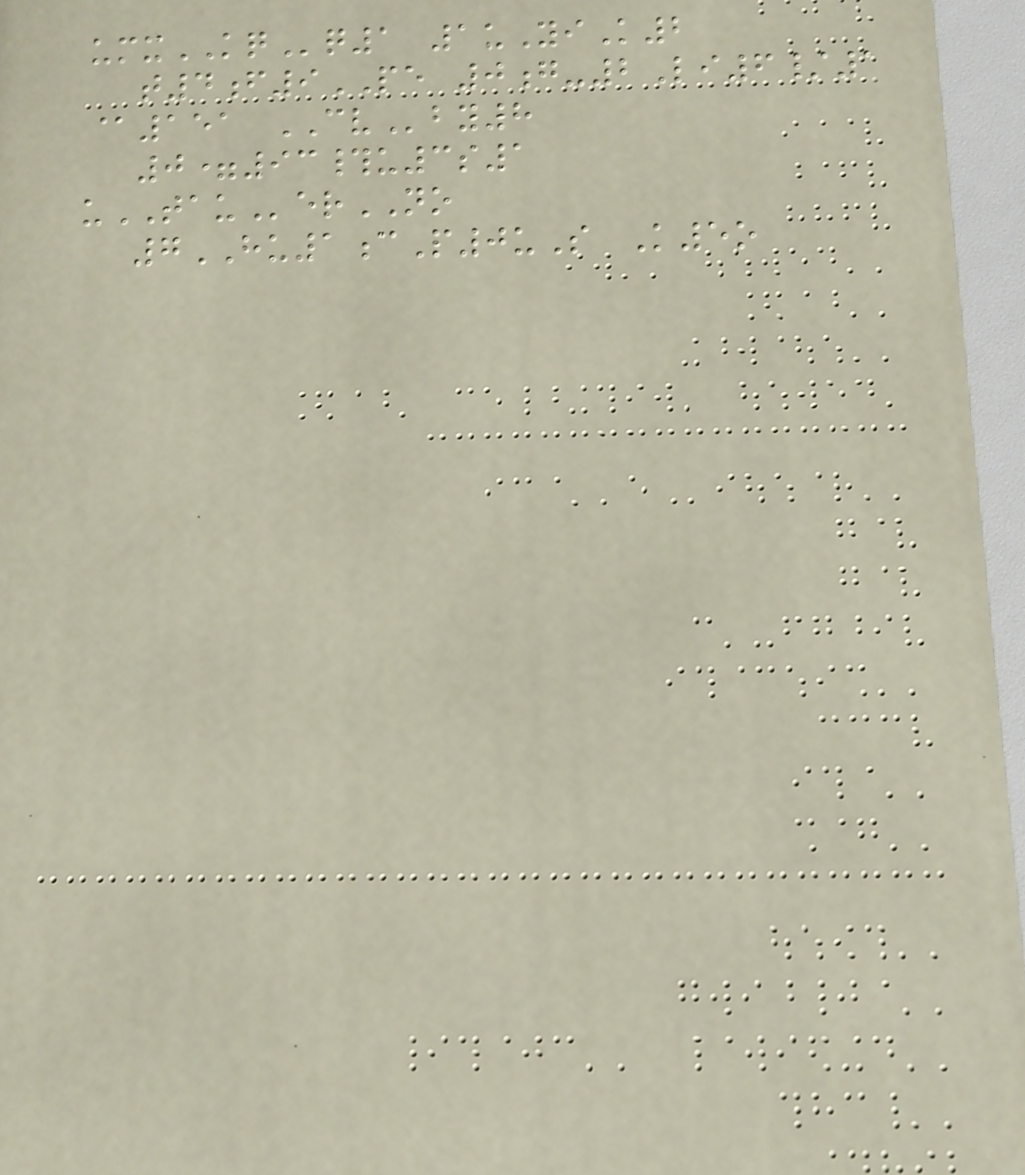umxKQq1 1uYiK2
t4f9PE 0g-2Li6/1
@151 CVby8
0=93#u3s1
uTAUerNO
7HU1cP0uS K5o
